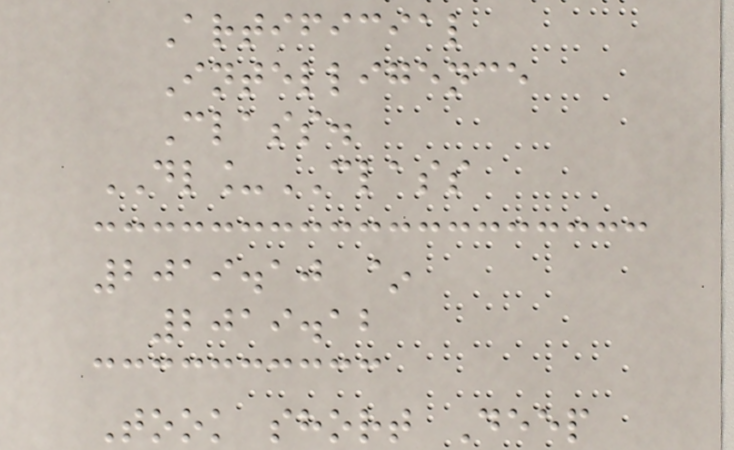Artificial
Intelligence
Class.
DL_CLASS
2019.10 ~
2019.12
Took short Deep
